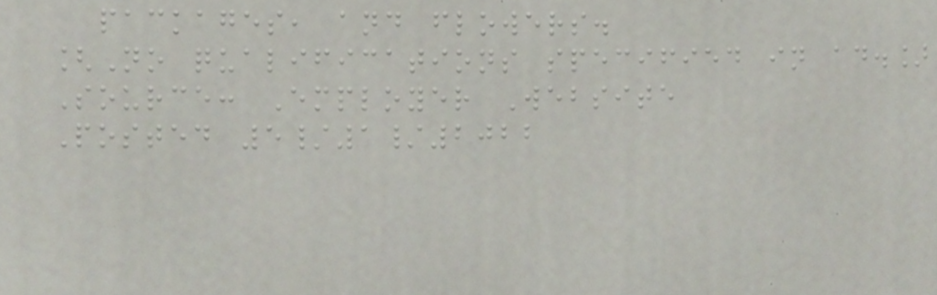packages, and flowers.
[No qualifications specified in ad.]
Source: Employer Website
Posted 5/1/2022
